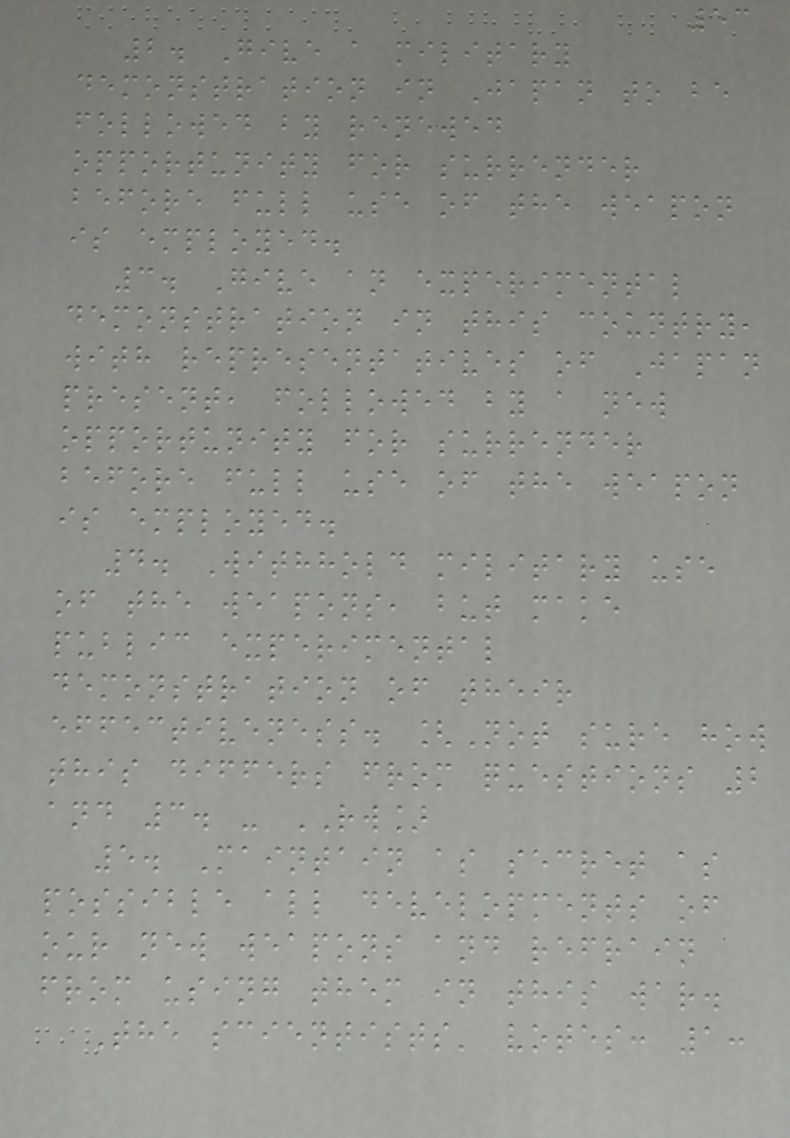53
2. Give a military
demonstration in Japan to be
followed by renewed
opportunity for surrender
before full use of the weapon
is employed.
3. Give an experimental
demonstration in this country,
with representatives of Japan
present, followed by a new
opportunity for surrender
before full use of the weapon
is employed.
4. Withhold military use
of the weapons, but make
public experimental
demonstration of their
effectiveness. [Not sure how
this differs from questions 2
and 3. - RW]
5. Maintain as secret as
possible all developments of
our new weapons and refrain
from using them in this war.
The scientists' votes: 1:
